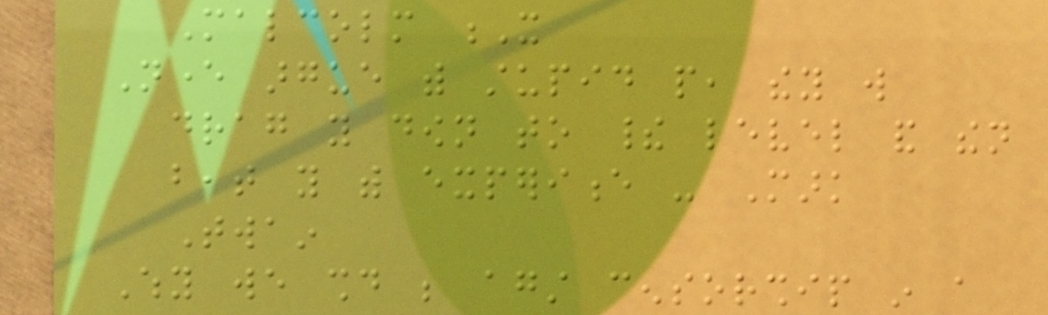Malcolm X
Never argue with stupid people, they will
drag you down to their level and then
beat you with experience - Mark
Twain
Why we should be against censorship in a
